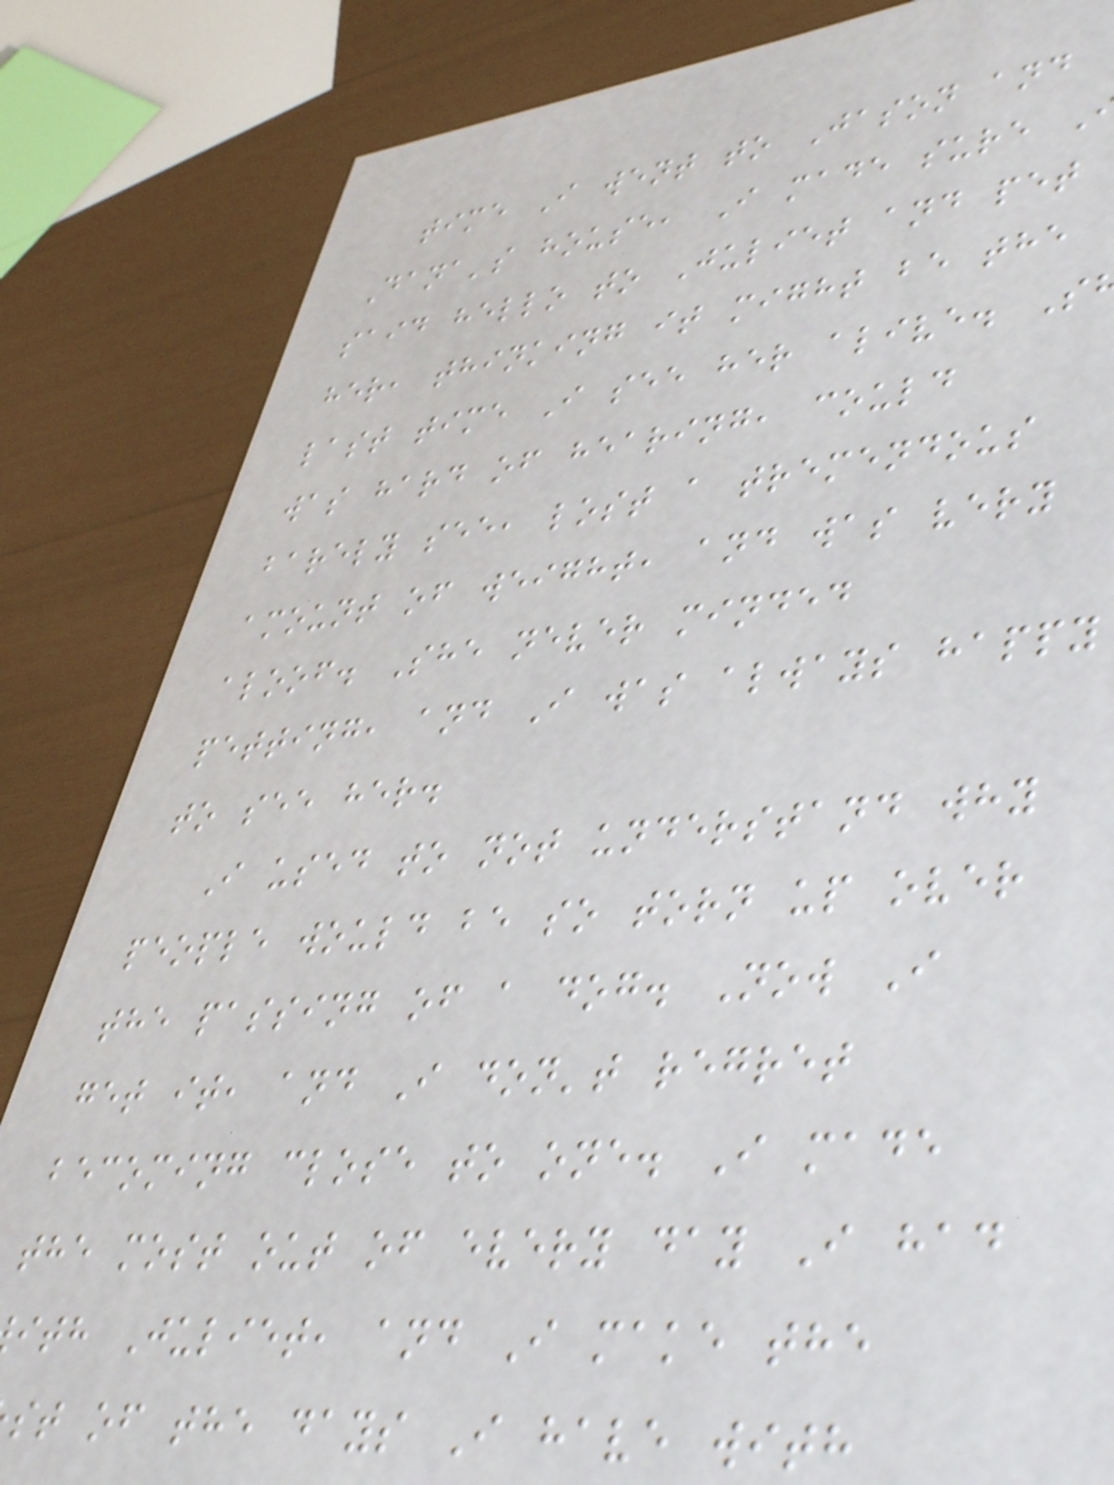time I went to Jason and
Dana's house, I made sure
said hello to Juliet and pet
her, thinking it might be the
last time I see her alive. S
was hard of hearing, could
barely see, lost a tremendous
amount of weight, and was very
aloof. She never minded
petting, and I was always happy
to see her.
I used to not understand why
people would be so torn up over
the passing of a dog. Now I
get it, and I don't regret
becoming close to one. I made
the most out of every day I had
ith Juliet, and I make the
st of the days I have with
